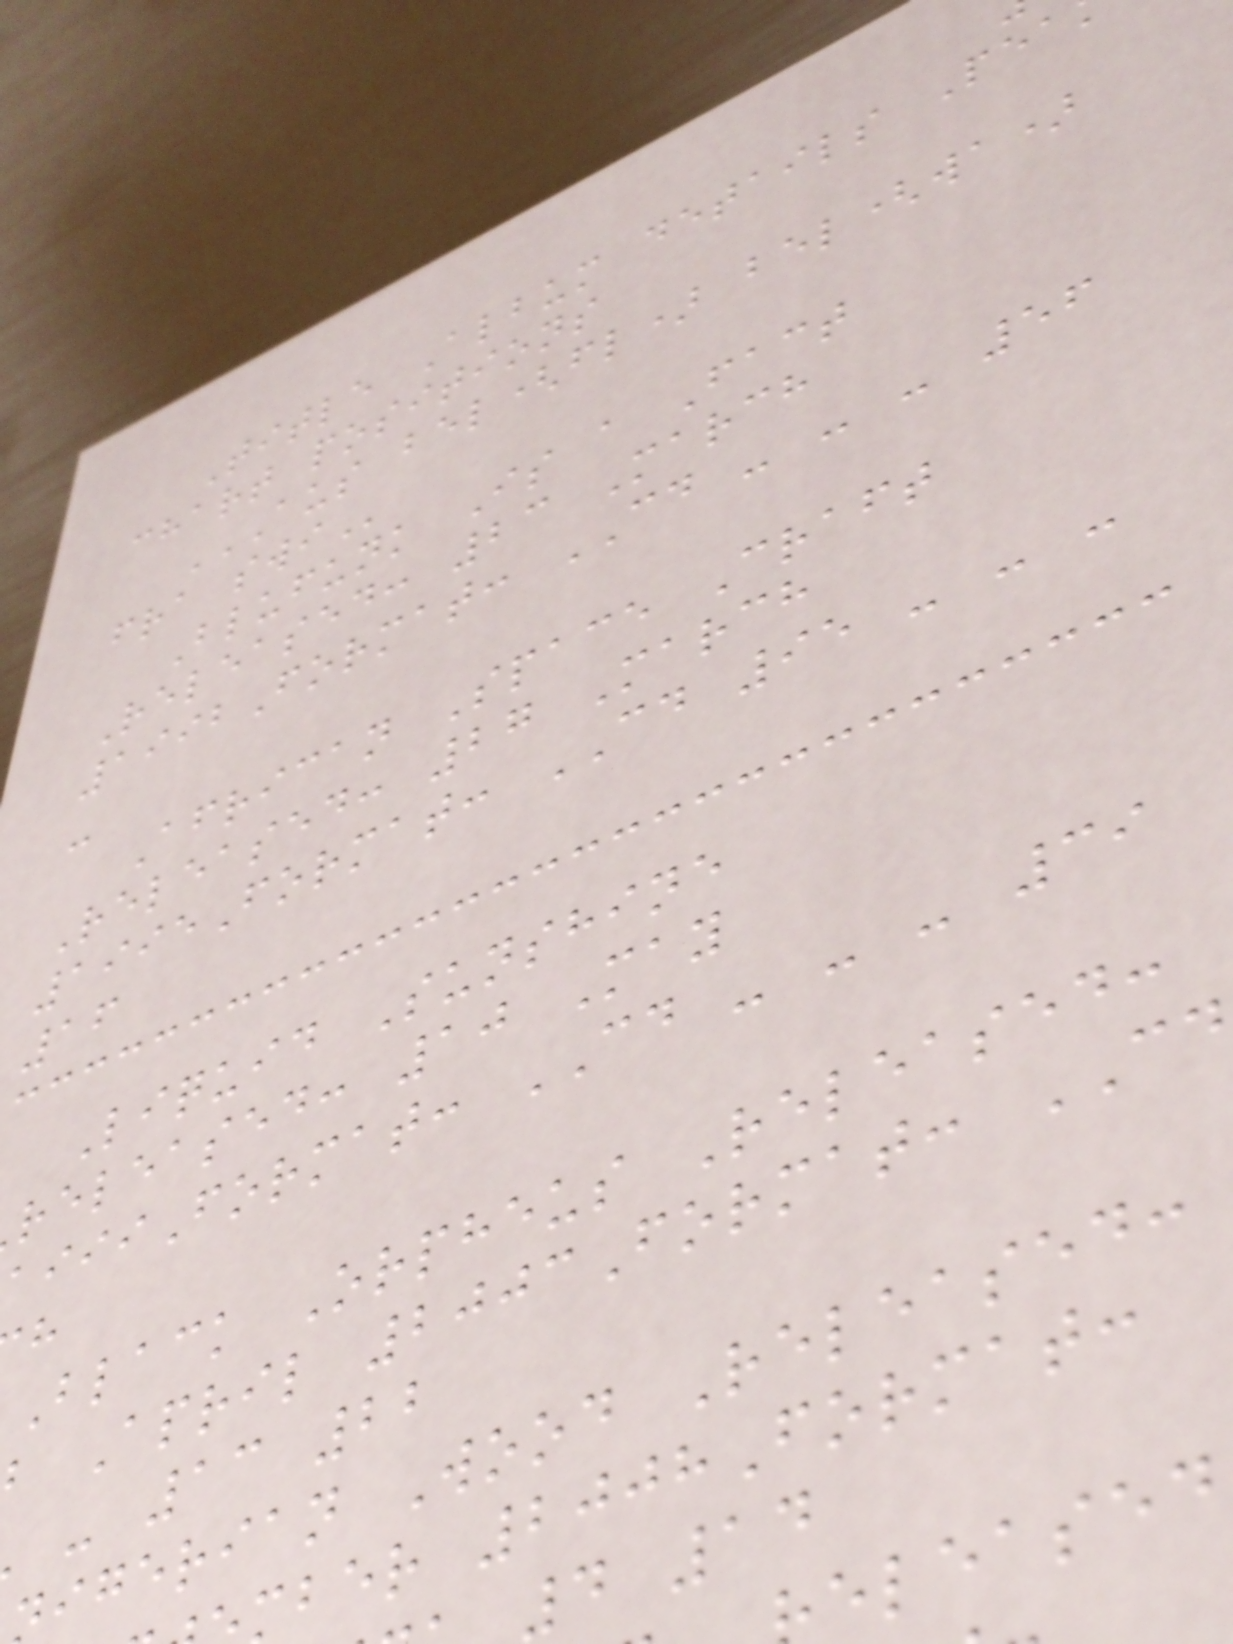Title Album details Pea
chart positions
AUS BEL(FL) BEL(WA)
Blufunk Is a Fact
Released: 23 March
1992Format: CD - - - 56
-
African Space Craft
Released: 27 March
1995Format: CD 95 - - -
16
Liquid Sunshine
released: 10 May
Format: CD - - - 39
Black Orpheus Released:
April 2003Format: CD
- 13 22
igerian Wood Released:
ber 2008Format:
4 14
